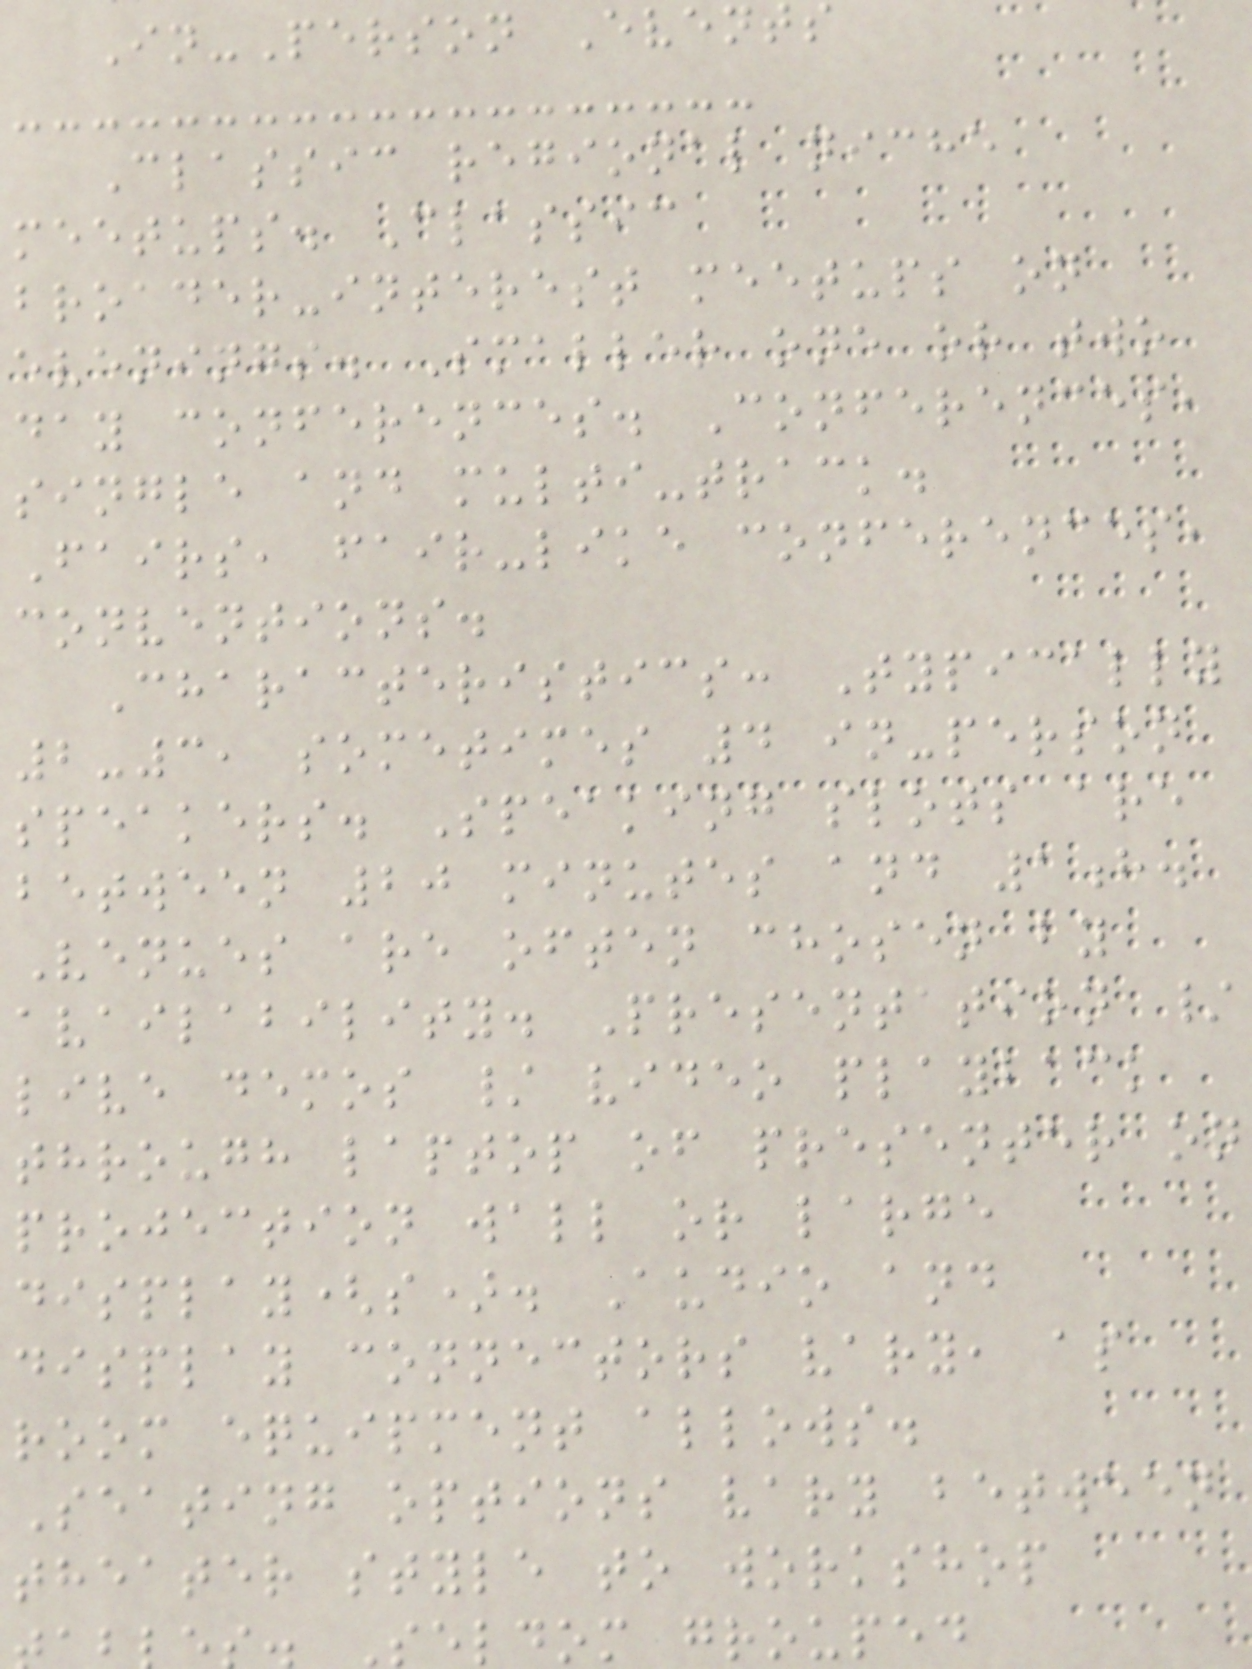In-Person Events
Classic regional niche
meetups. Classic
broader-interest meetups on
evenings. Smaller one or two
day conferences. Conferences,
single and multi-track.
Fairs, fair-like conferences,
conventions.
Characteristics: Typically
2-3, sometimes 4 in-person
speakers. Speaking slots are
between 20 minutes and 1h.
Venues are often chosen by
availability. Presentation /
live demos / video playback
through laptop of presenter on
projection wall or large
display(s). Audio and
display connectors vary, as
room equipment allows.
Seating options vary between
theater style to workshop
Seldom grouped
